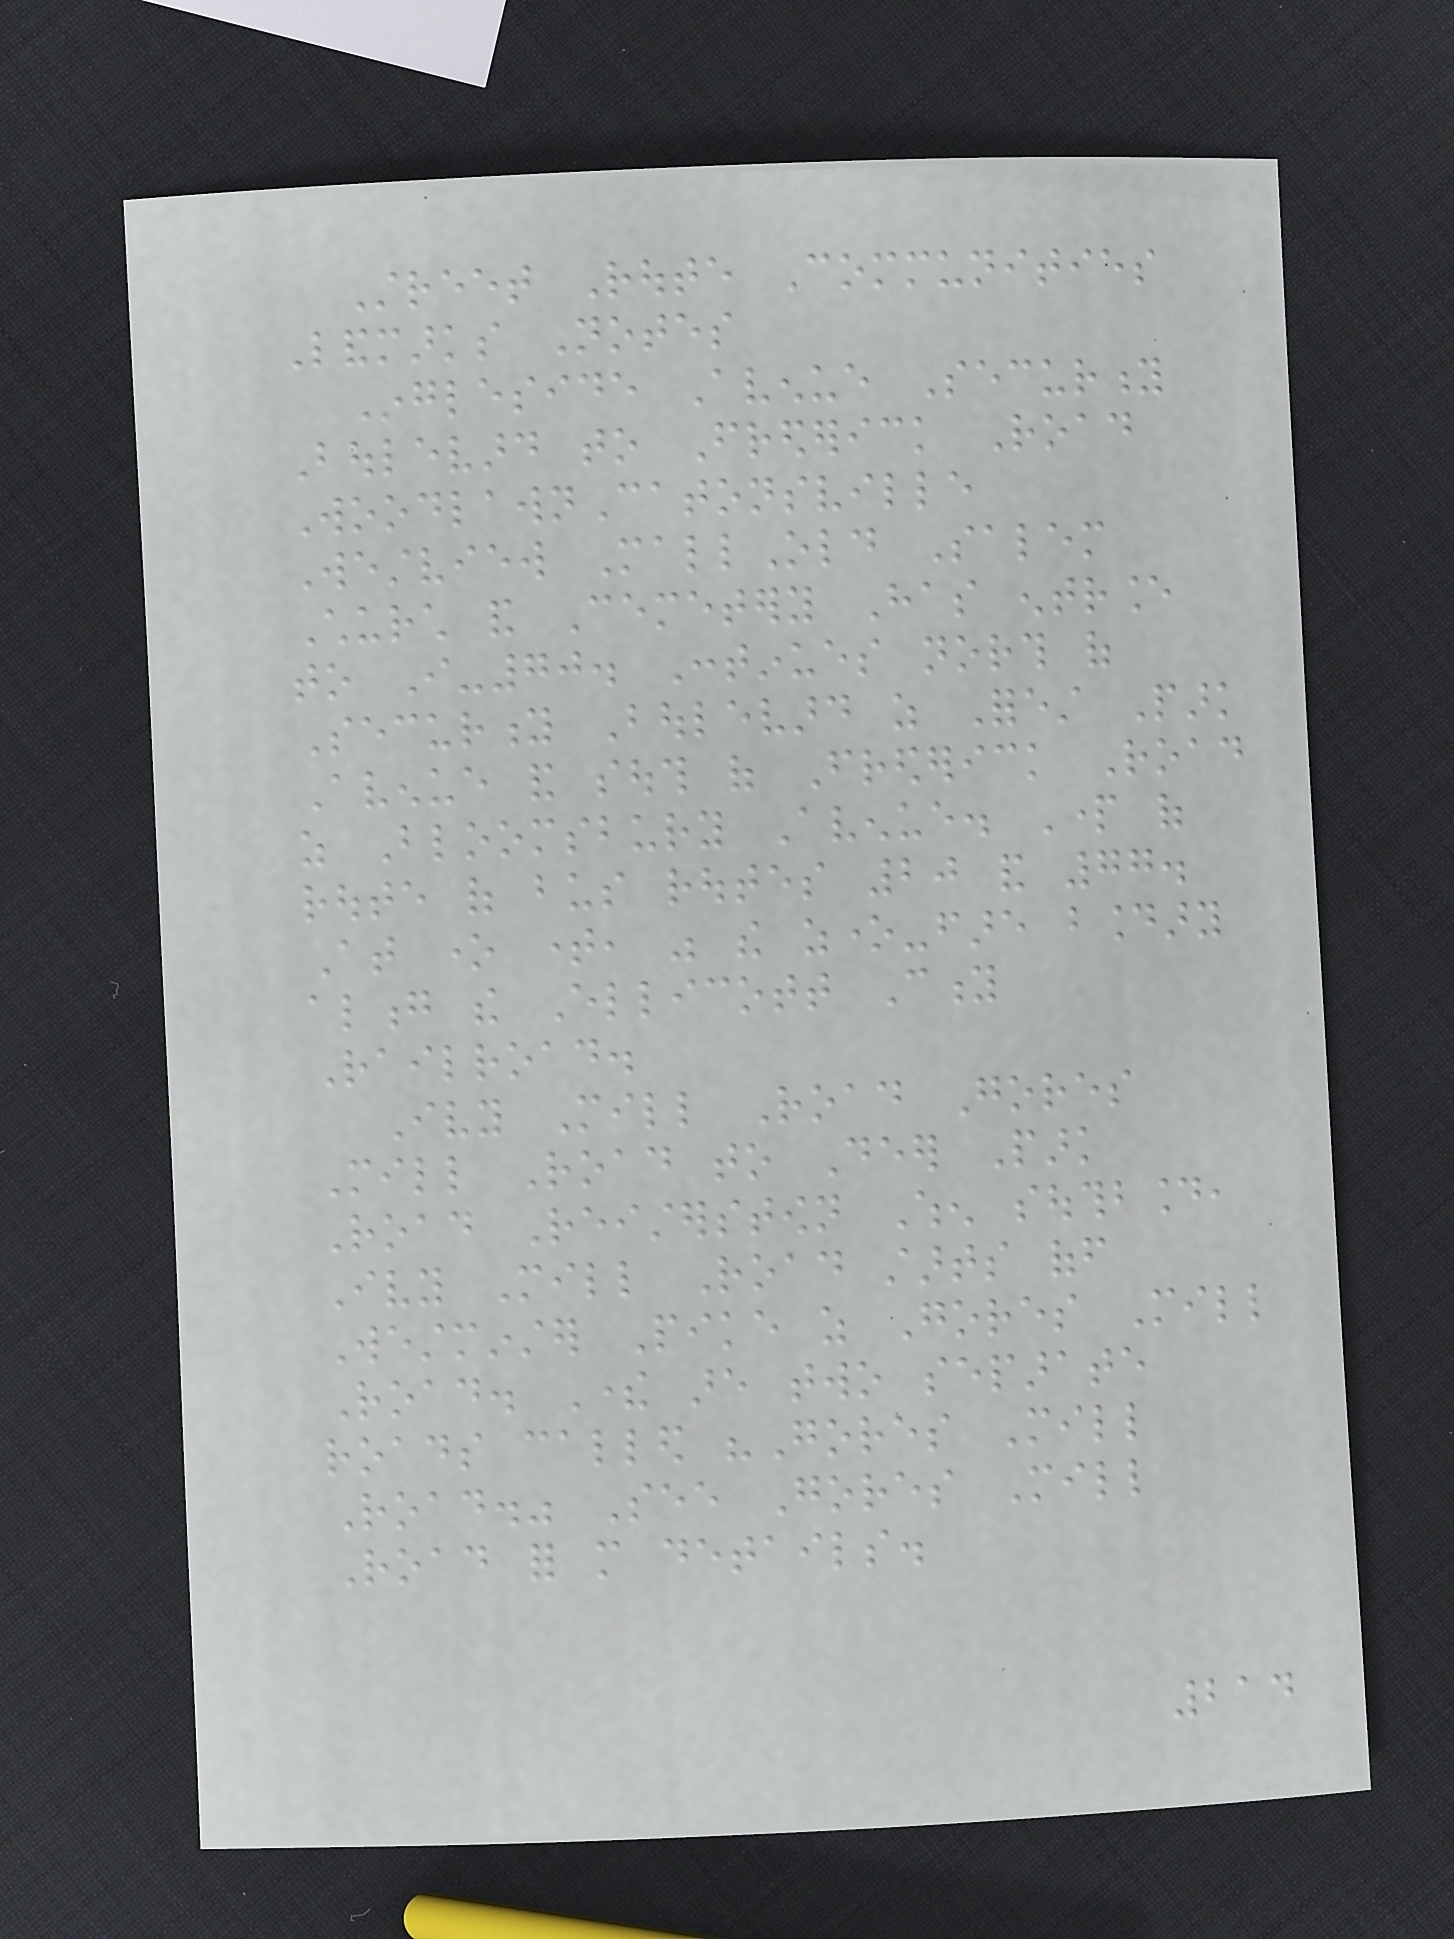Street Route Communities
Landmarks Notes
Ingleside Avenue Security
Boulevard to Frederick Road
WoodlawnCatonsville
Westview MallOld Salem
Church and Cemetery Has entrance
to I-70. Continues north of
Security Boulevard as Forest Park
Avenue and south of Frederick Road
as Bloomsbury Avenue. Part of
route of bus routes 20 and 77.
At one time, was the zone-fare boundary
along the Ellicott City
Railroad.
Ivy Mill Road Gores
Mill Road to Deer Park
Road Reisterstown When southbound,
Ivy Mill Road starts off
Westminster Pike as Gores Mill
Road. There are two separate
roads called "Gores Mill
Road." See Gores Mill
Road for more details.
214
